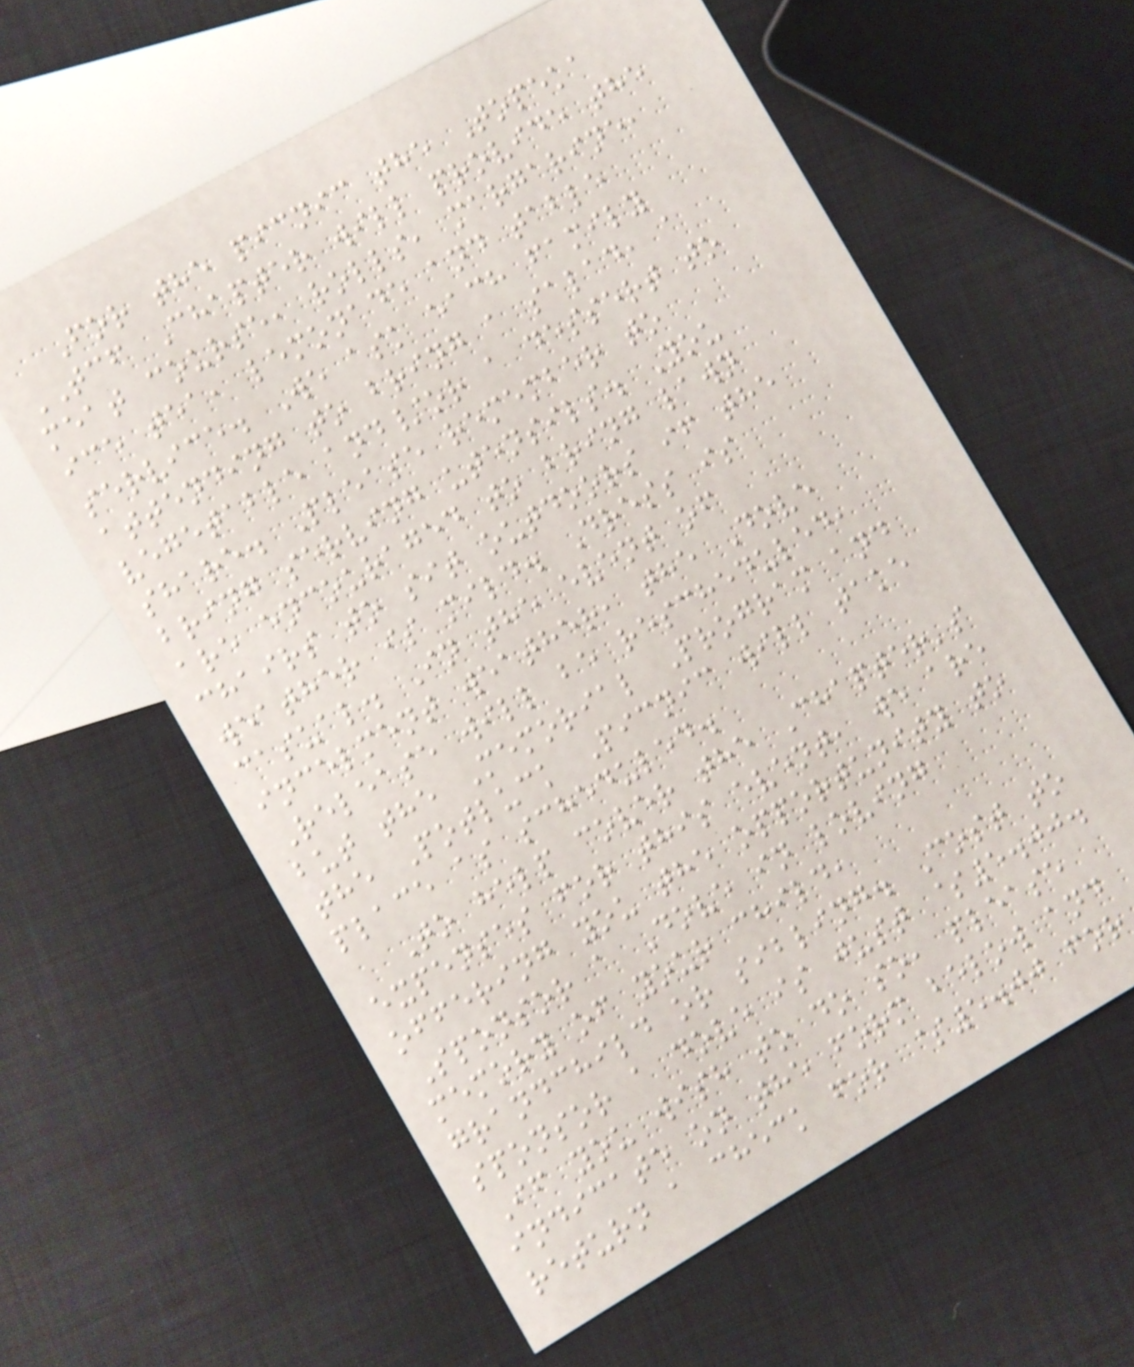For the picnic the Topeka
TCF Chapter will provide the
meat course, rolls, margarine,
ice tea, lemonade and table
service. We ask each family
attending to bring a salad, a
vegetable and/or a dessert to
share. Please remember to
bring serving utensils. You
are encouraged to bring lawn
chairs to sit outdoors if the
weather is mild. Dress is
casual. In the event of
incelment weather, the Dove
Release will be rescheduled,
but the Memorial Program and
the Potluck Picnic will take
place as scheduled.
To help cover the Chapter's
expenses for this event, we are
offering you the opportunity to
Sponsor a Dove in loving
memory of your child,
grandchild or sibling. Cost to
sponsor a dove is just $5.00.
If you wish to do so, please
indicate on the form below and
return a check for $5.00 for
